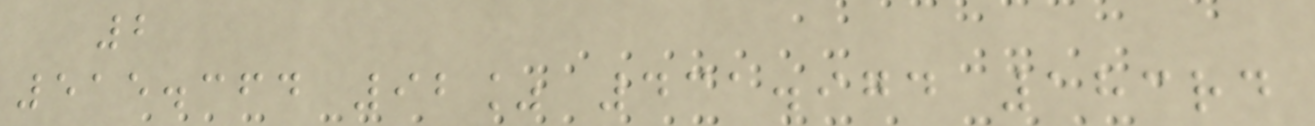2
515.364 92% 431.974 183rd
